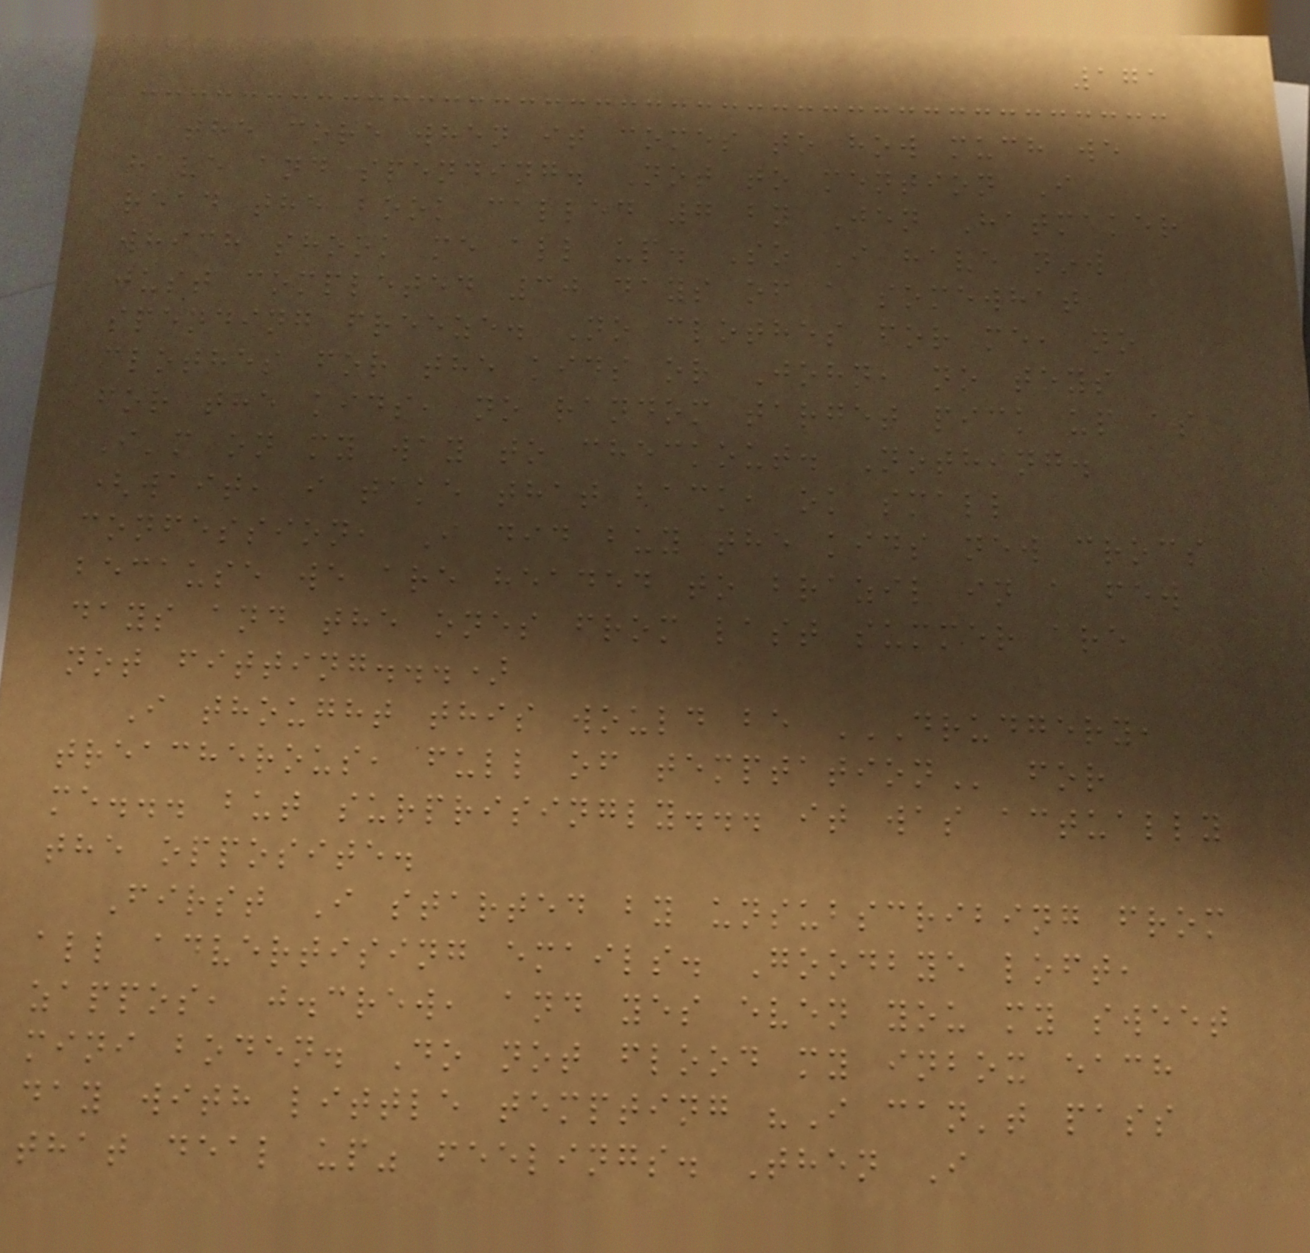171
the core when it comes to how much we
have and spending. Not to mention I
read the book called 7 by Jen Hatmaker
which shook me all up. So I have now
just completed 30 days of a somewhat
spending freeze. No clothes for me, no
clothes for the kids or John, no toys
for the kids, no random target pick up as
I'm on my way to checkout. Nothing.
(wait, i take that back, ok small
confession, I did buy the kids new crocs
because we are headed to brazil in a few
days and the ones from last summer are
not fitting...)
I thought this would be DRUDGERY,
TREACHEROUS, FULL OF TEMPTATION for
me... but surprisingly... it was actually
the opposite.
First I started by unsubscribing from
all advertising emails. Goodbye loft,
zappos, j.crew, and yes even you my sweet
mini boden. Do not flood my inbox each
day with little tempting "I can't pass
that deal up" feelings. Then I
